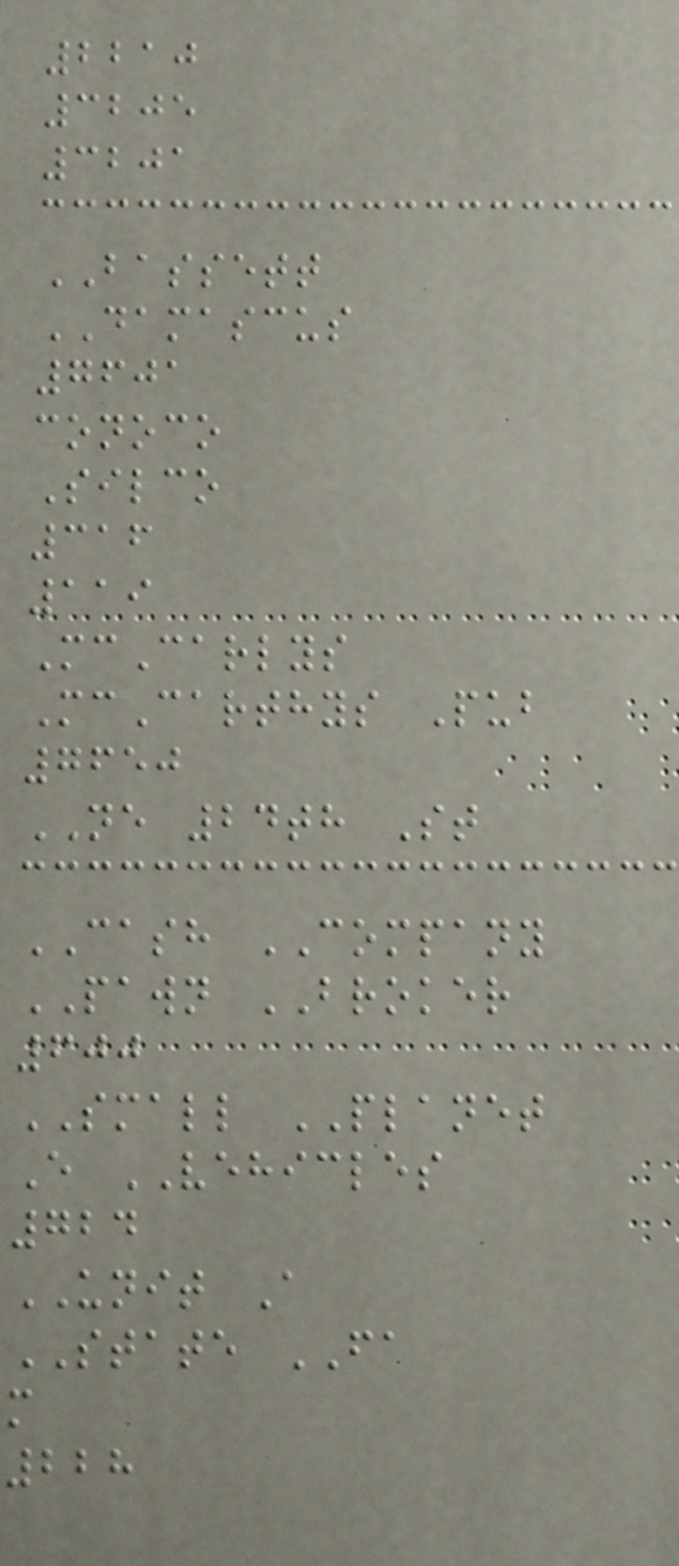2210
3205
3201
BASSETT
DAMASCUS
7601
conoco
Silco
316
119
McCarlys
McCarthys Pub
7650
NE 24th St
CASH COMPANY
PAWN BROKER
600
SMALL PLANET
E VEHICLES
724
UNIT A
STATE FA
m
228
